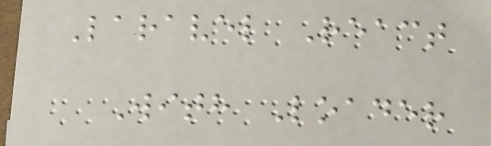Laravel React
With Loader
